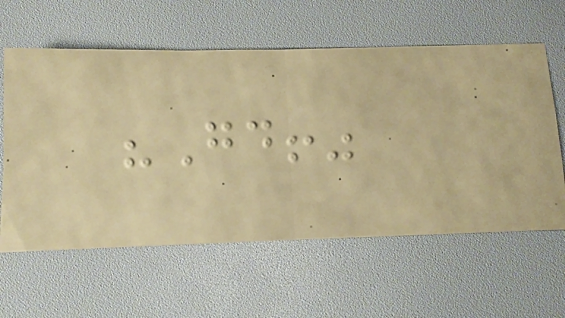"Good!"
